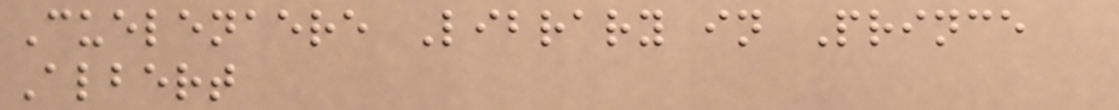Cuelenaere Library in Prince
Albert
